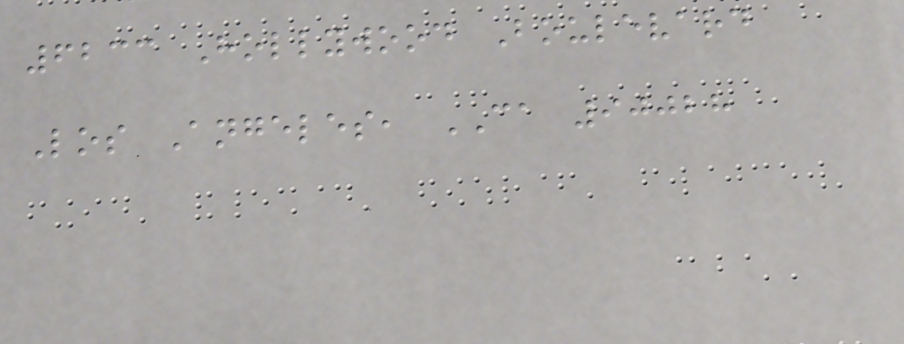6233 Hollywood Boulevard
Los Angeles, CA 90028
